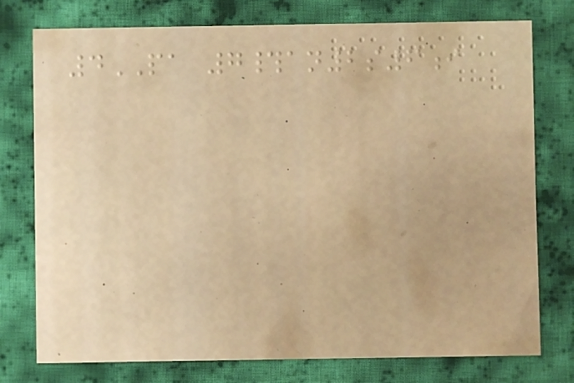4PA 7#an2s6i
